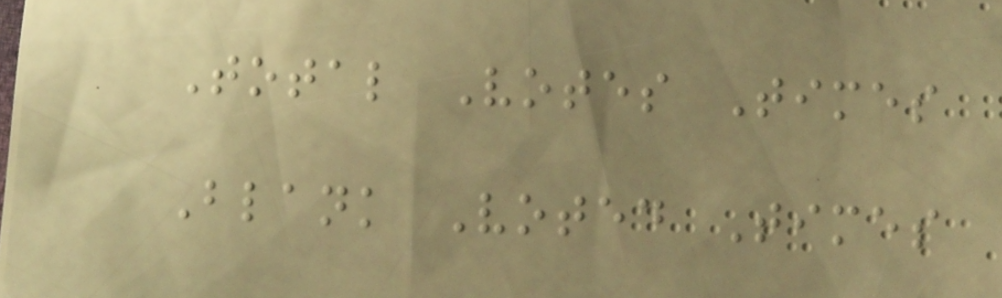Total Votes Times
Blank Voted Times
